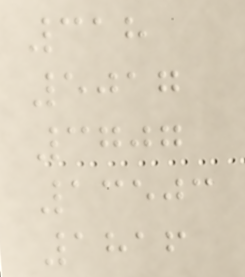318
5017
3707
13503
1816
